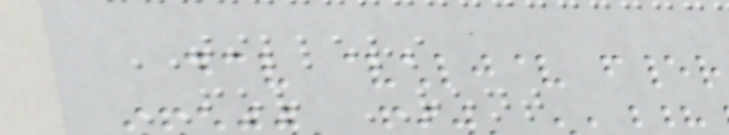TILLERS
FOR RENT
